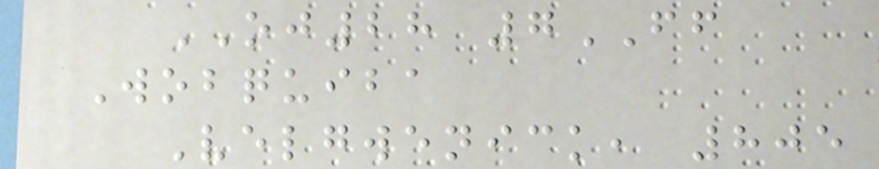OJ28 7FF
Wobquiba
Velgwenick, 805
